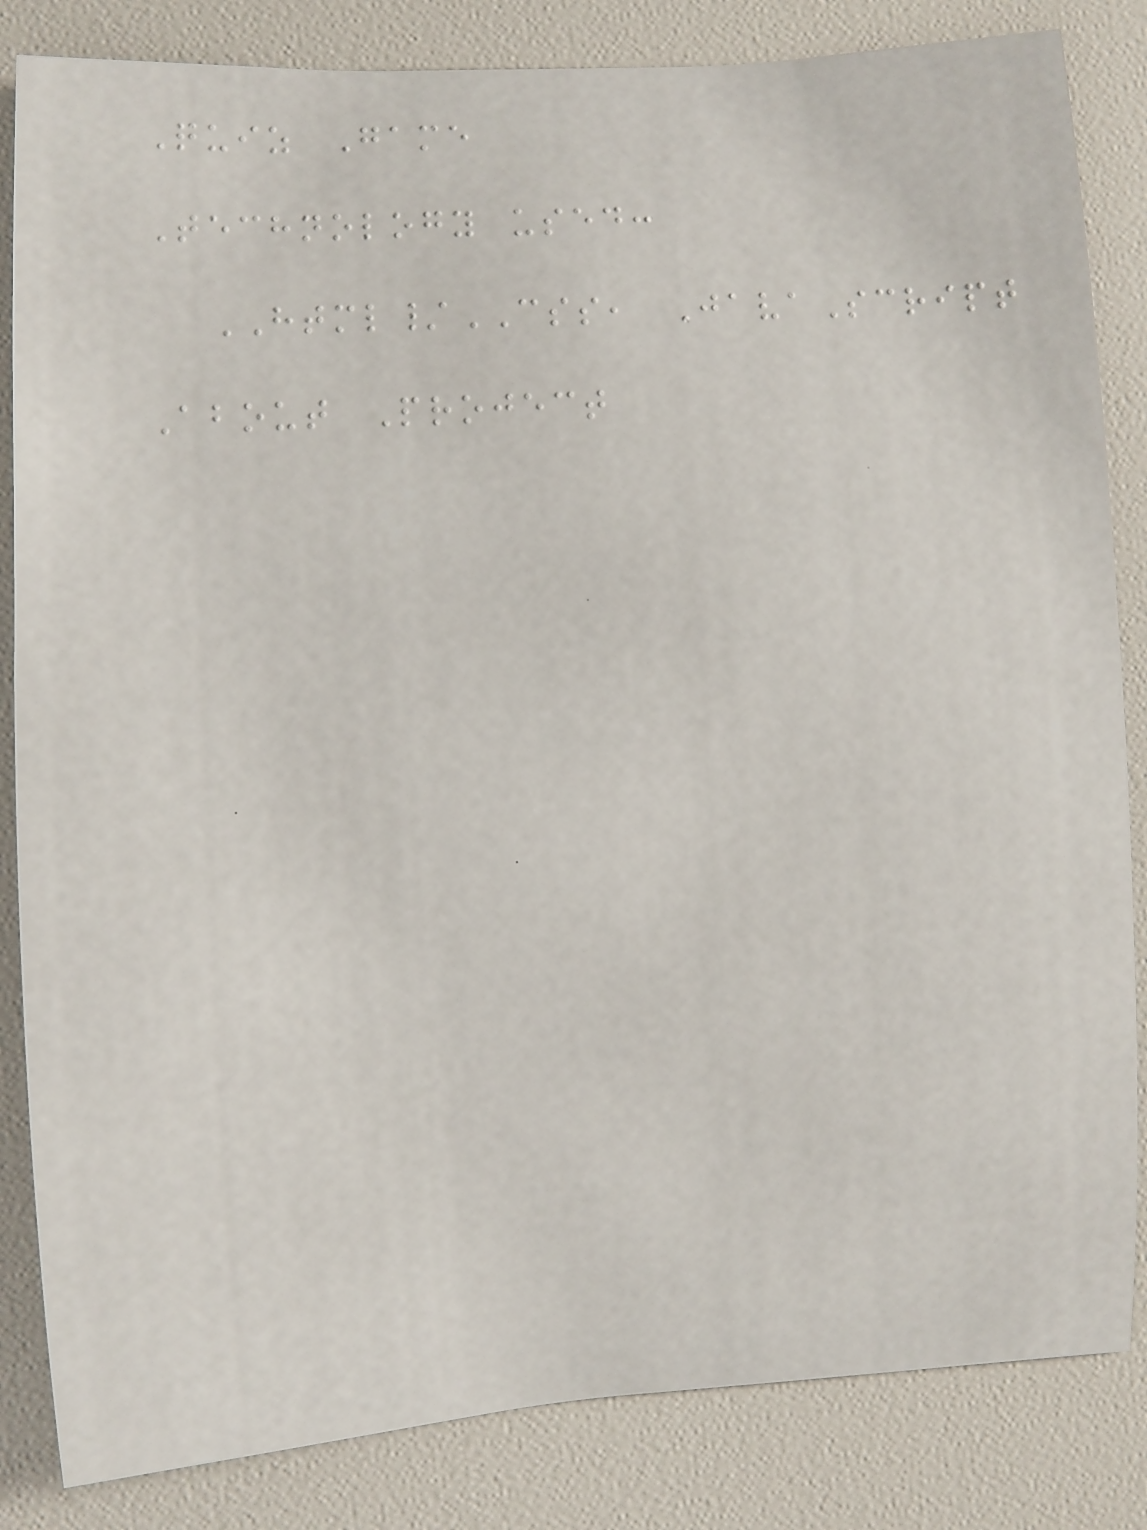Quiz Game
Technology used:
HTML/CSS, JavaScript
About Project
